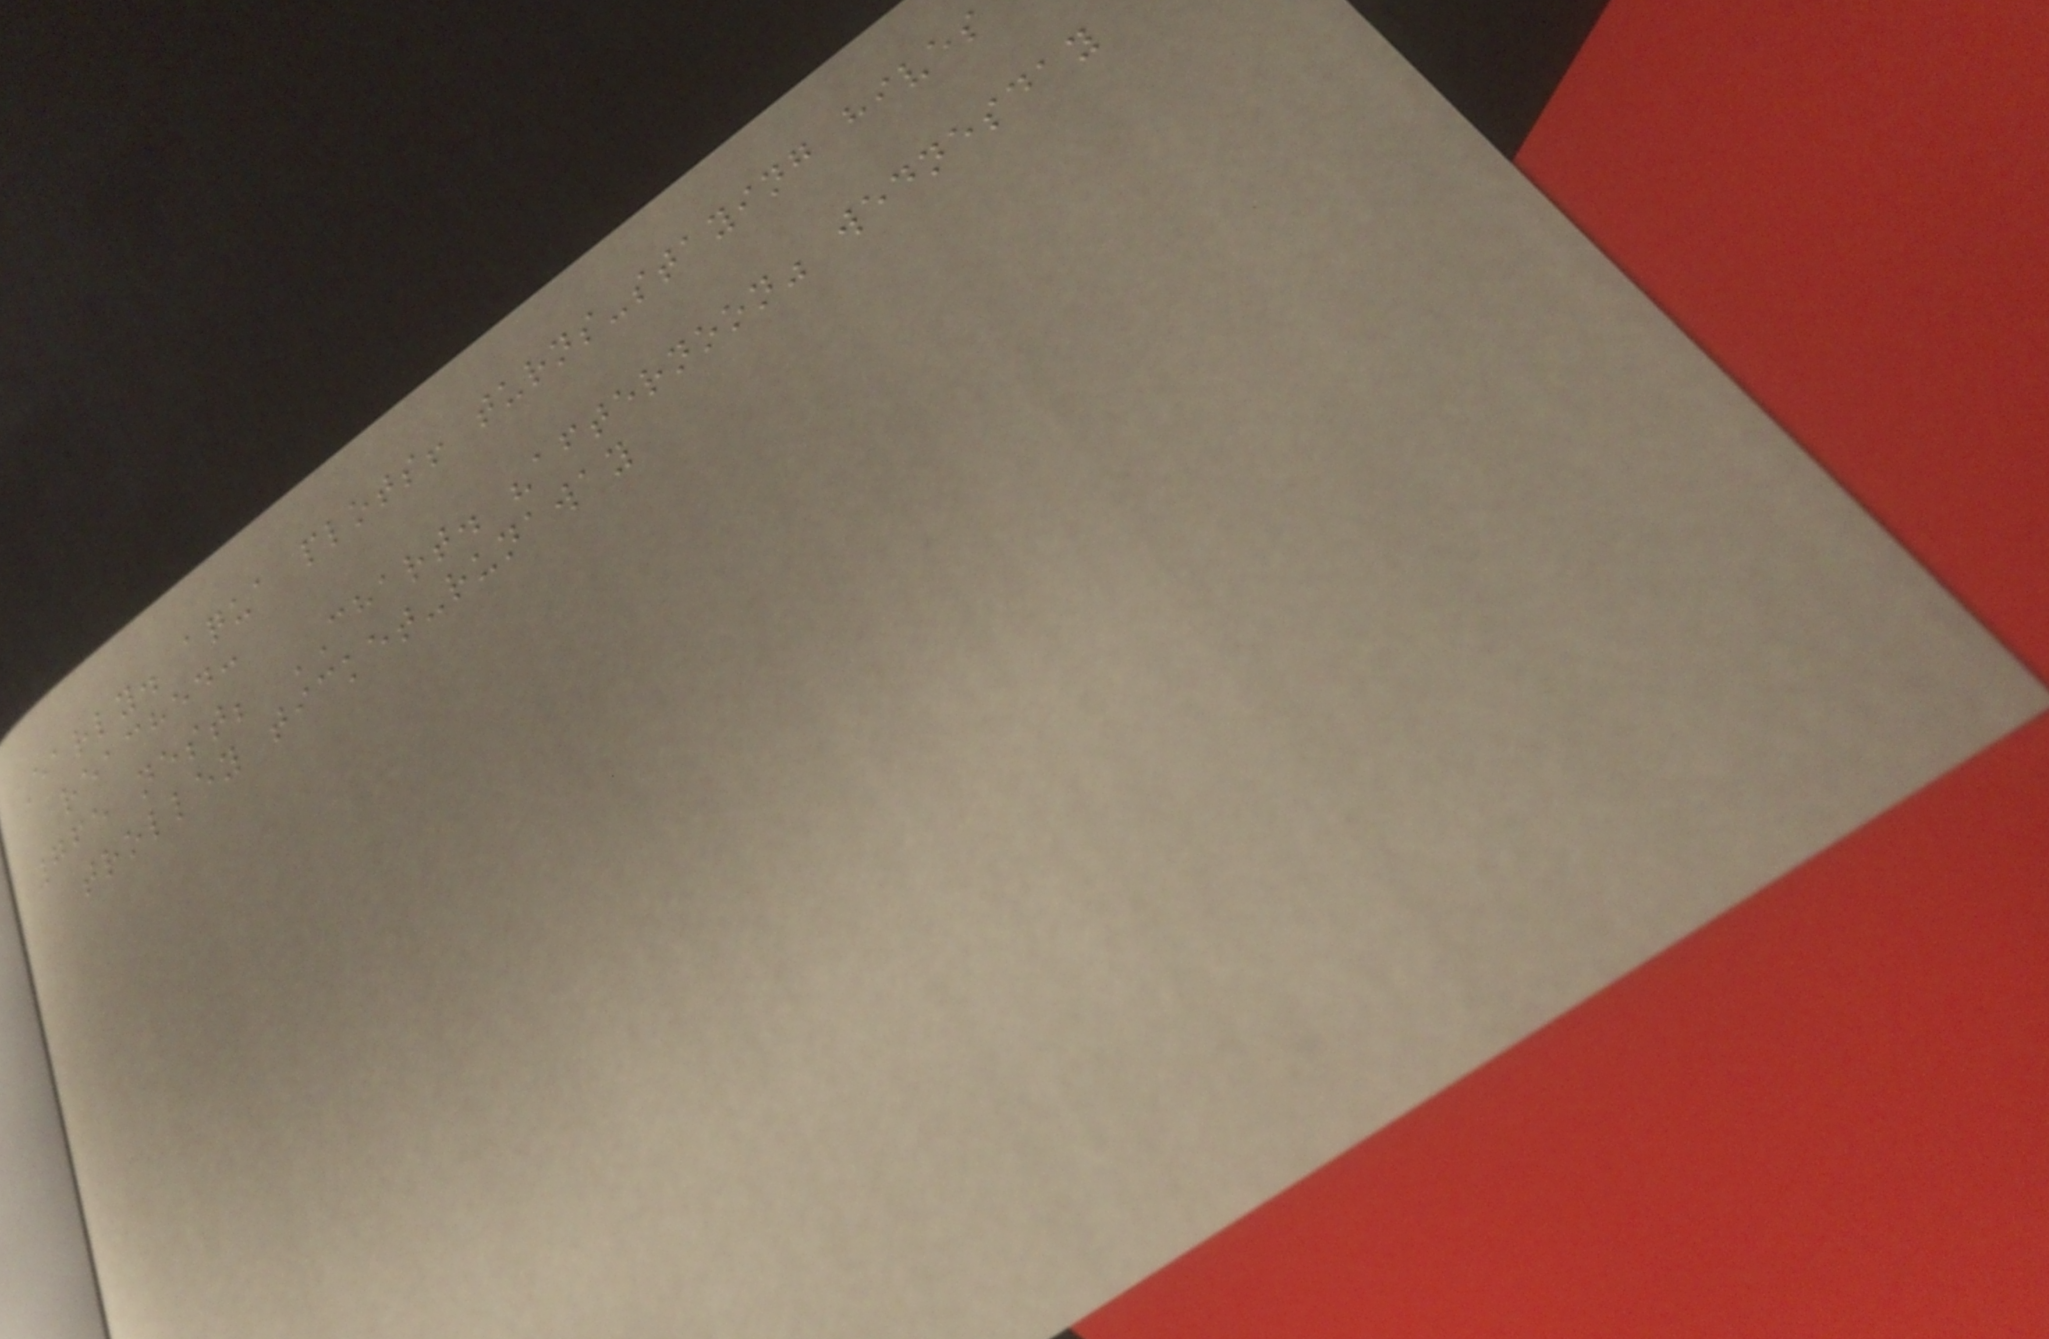Early. aqua plots! turns-staying hives
reached:
765 nest; CHART. "afternoon" wednesday
trolley ticket-runaway
